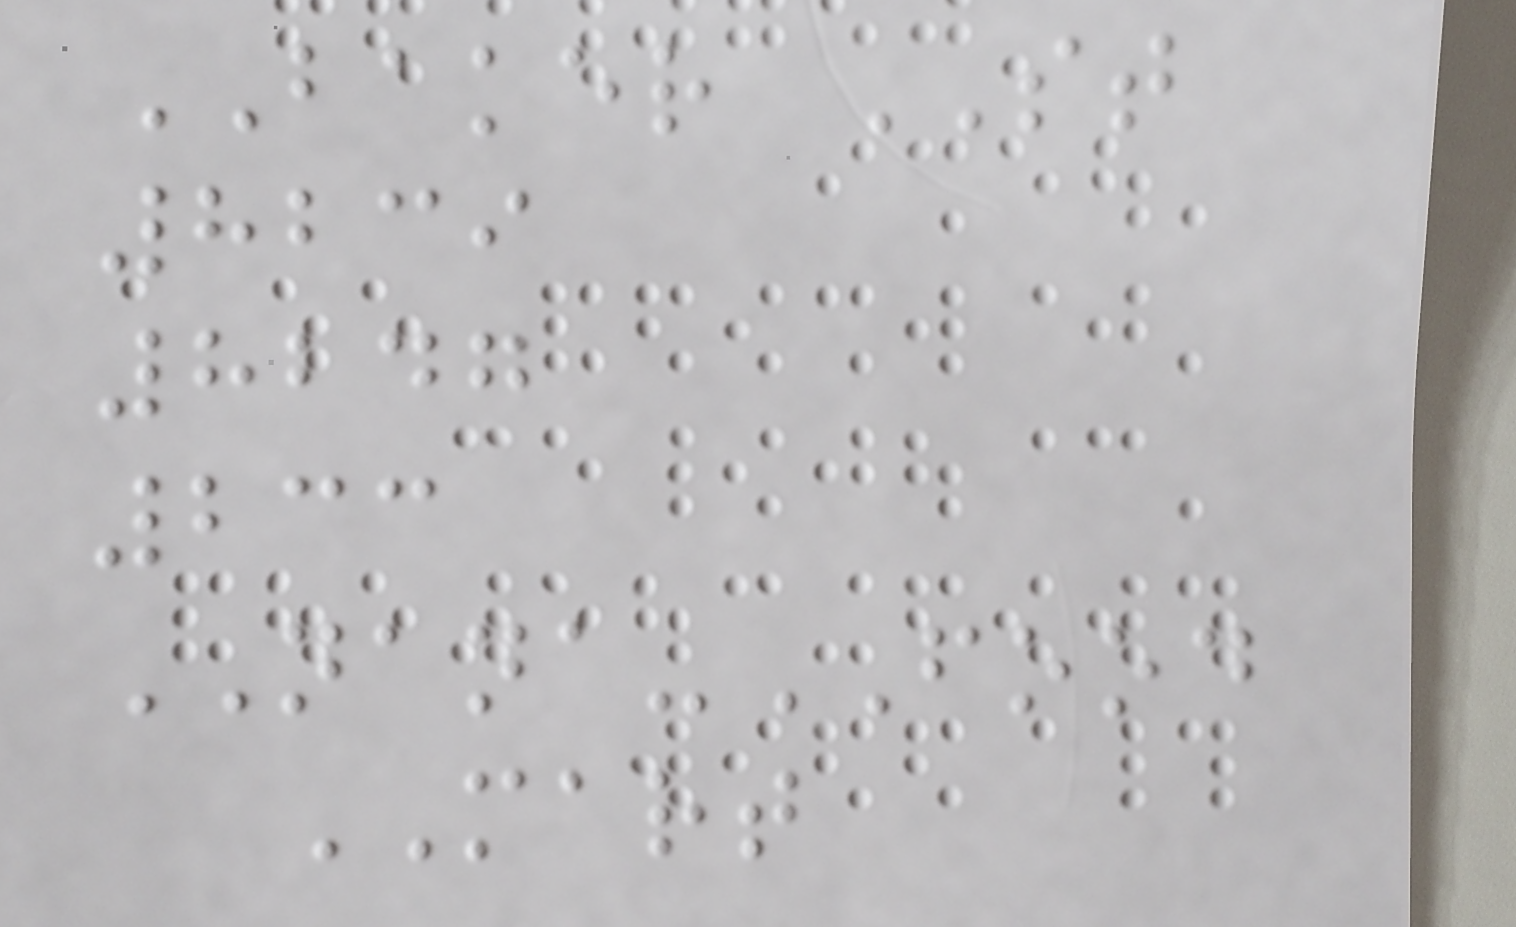BAKER ST
8239
8247
233
NANA-FOOD
MART
